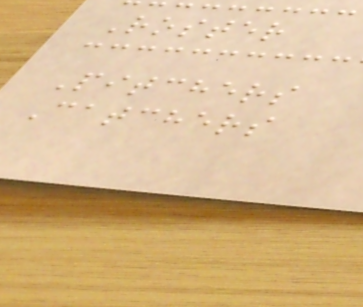Roster
Pitchers
Catchers
